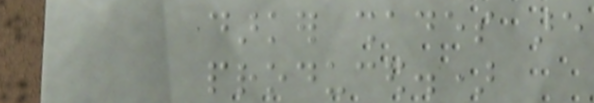darker shades are
produced.)
